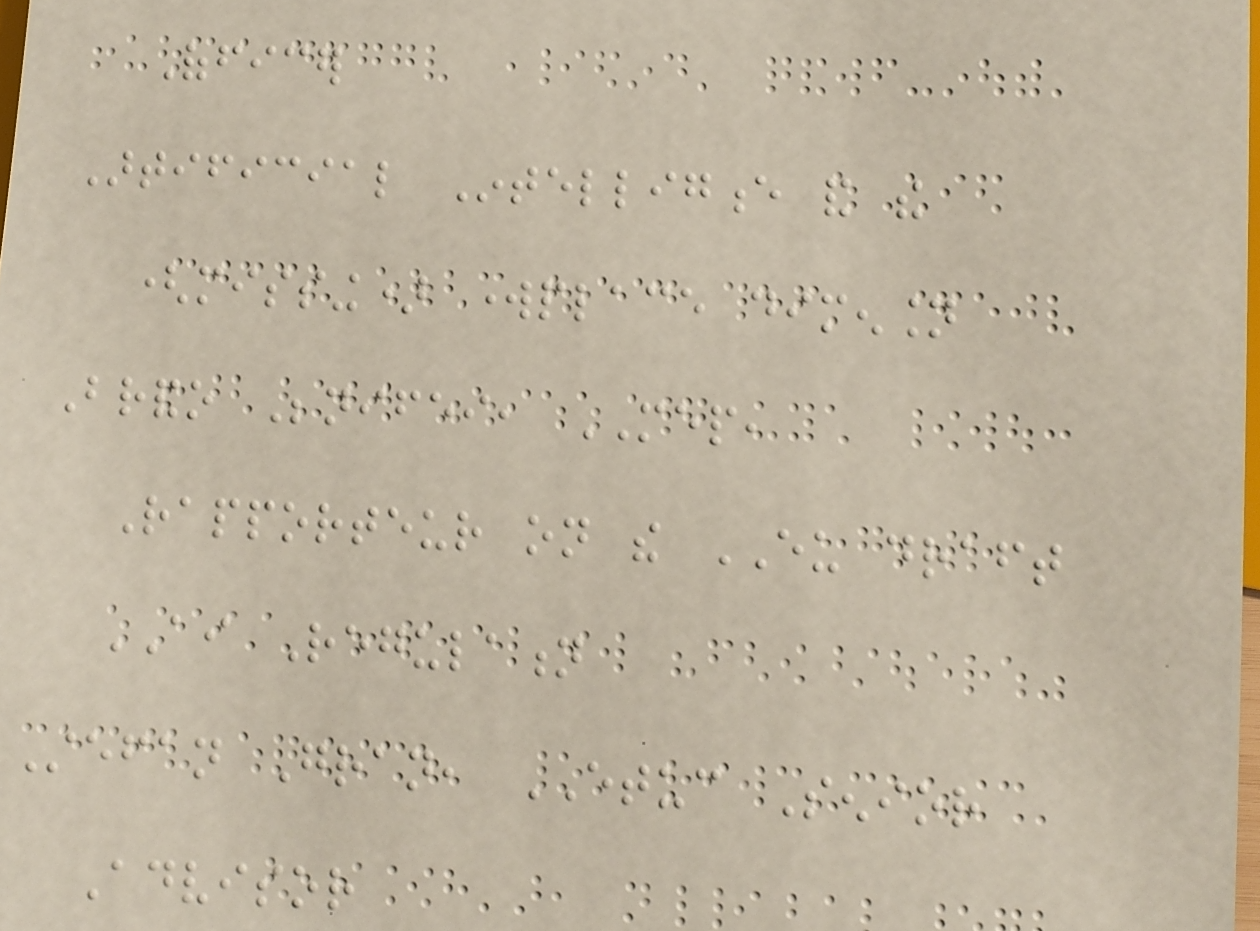Officer
Artificial Intelligence and the
(missing) workplace dimension
Brando Benifei, MEP,
Rapporteur on the EU draft
AI Regulation
Stefan Gran, ETUC Senior
Advisor
